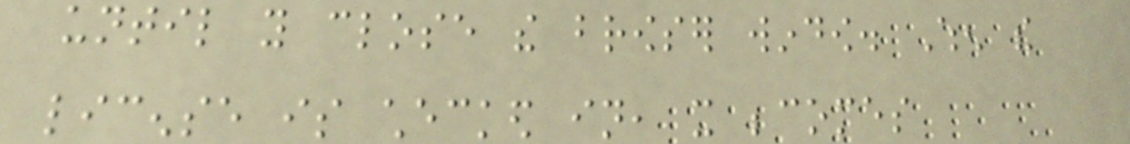until you close the browser window. When the
license is checked in, it becomes
